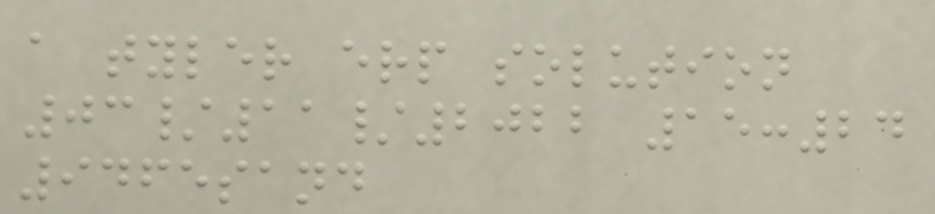a tyler erp solution
03/11/2022 15:24
9465sand
